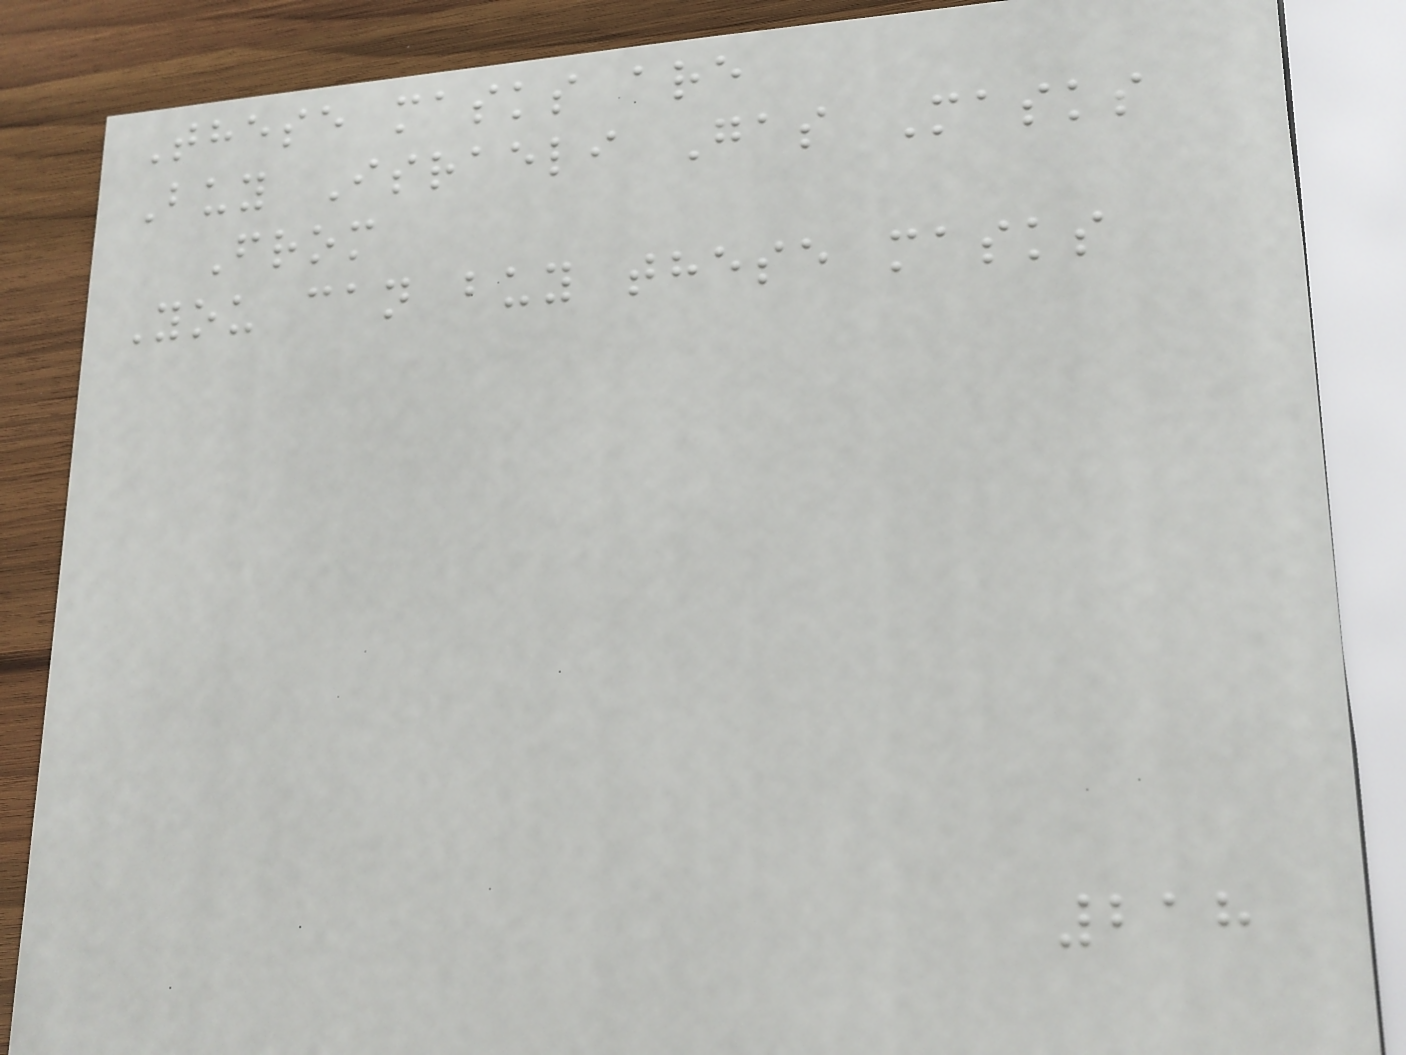These masks are
Buy Israeli Gas Masks
From
You can buy these masks
218
